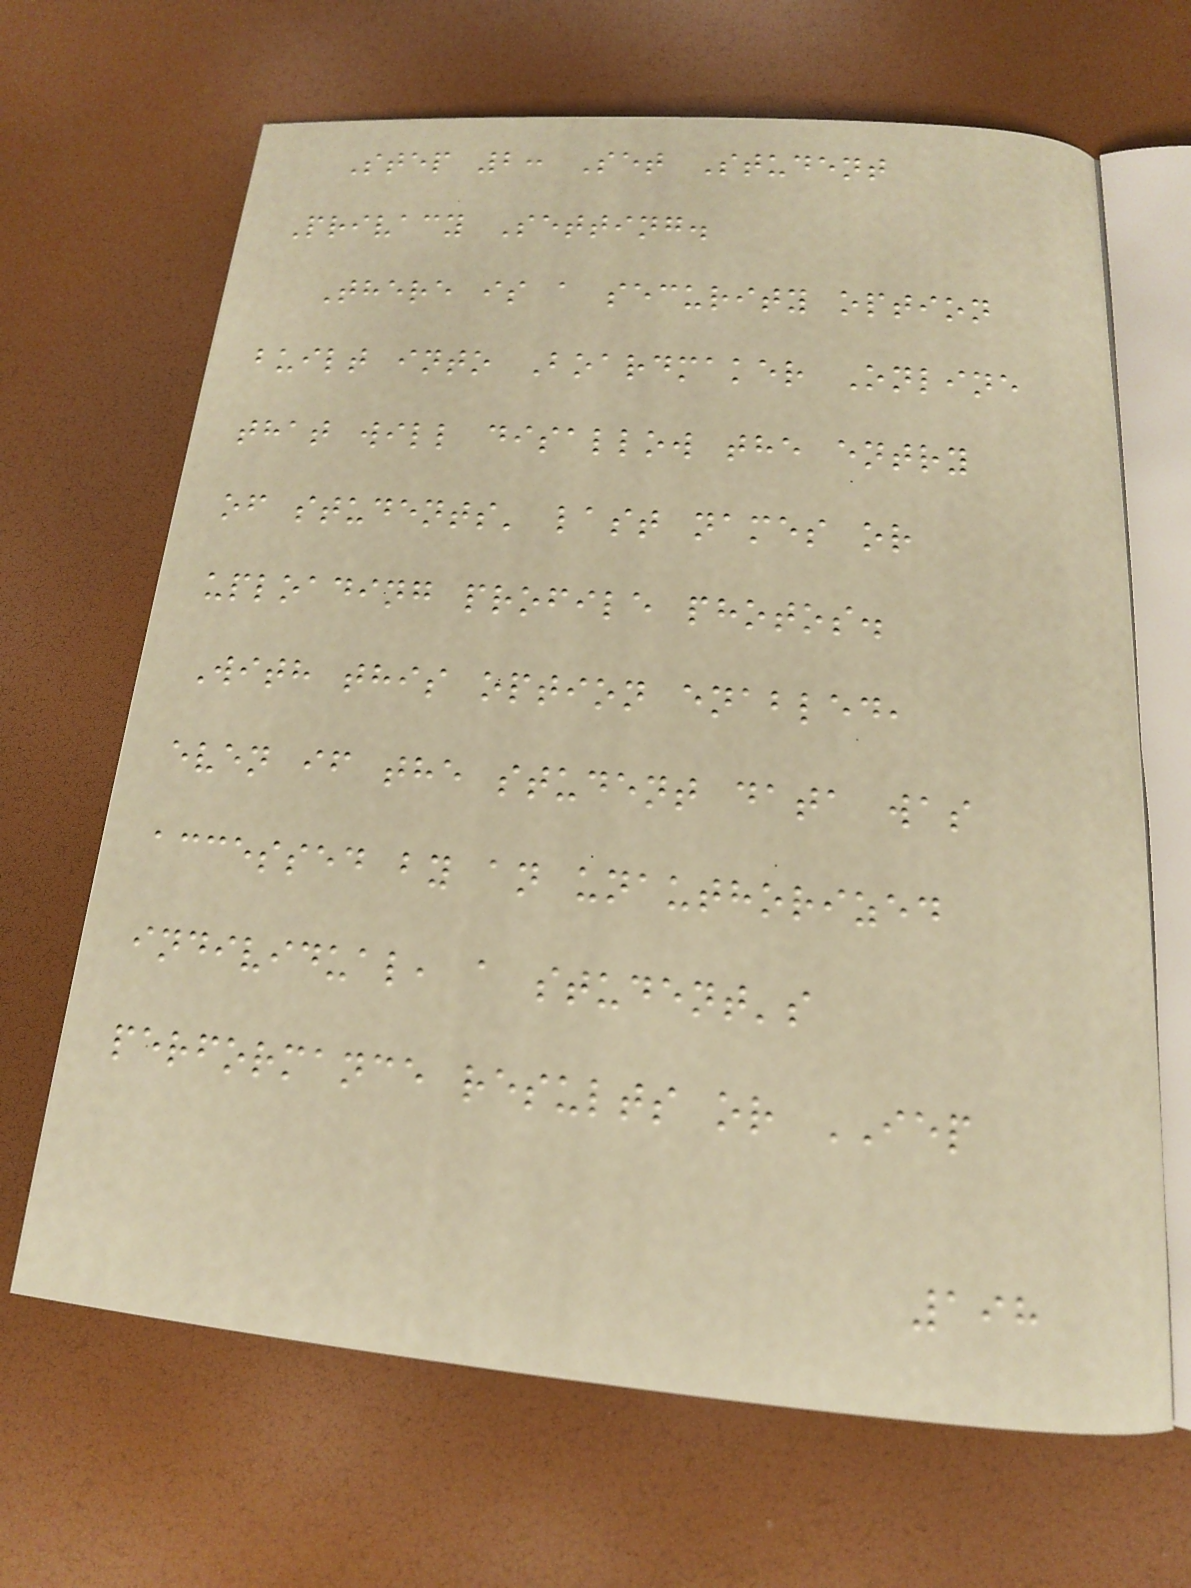Step 2: Set Student
Privacy Setting.
There is a security option
built into Boardmaker Online
that will disallow the entry
of students' last names or
uploading profile photos.
With this option enabled,
even if the student data was
accessed by an unauthorized
individual, a student's
performance results or IEP
198
